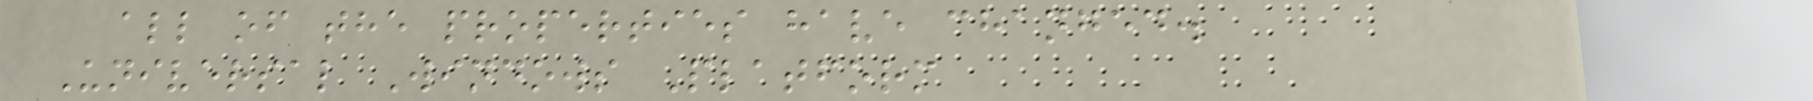all of the properties have changed.
Universal Windows Platform
